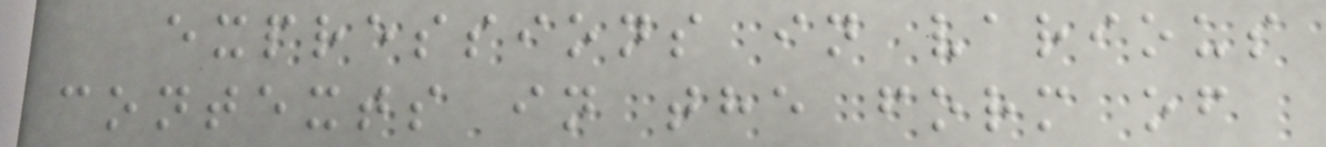expressions in various
contexts in the form of
